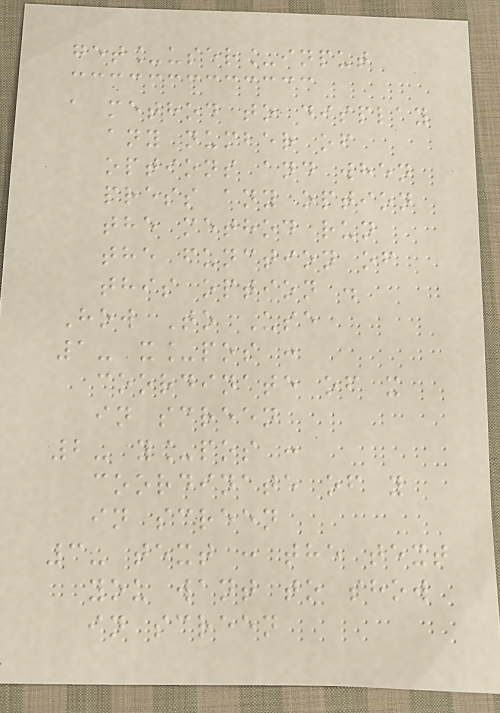get_user_input
a method to display
any number of
options and when
press any option
the method run
the function of
this option .
How To Use
1- x_pos :
coordinate of x
in screen
2- y_pos :
coordinate of y
in screen
3- text : the text
you want to show
in screen
